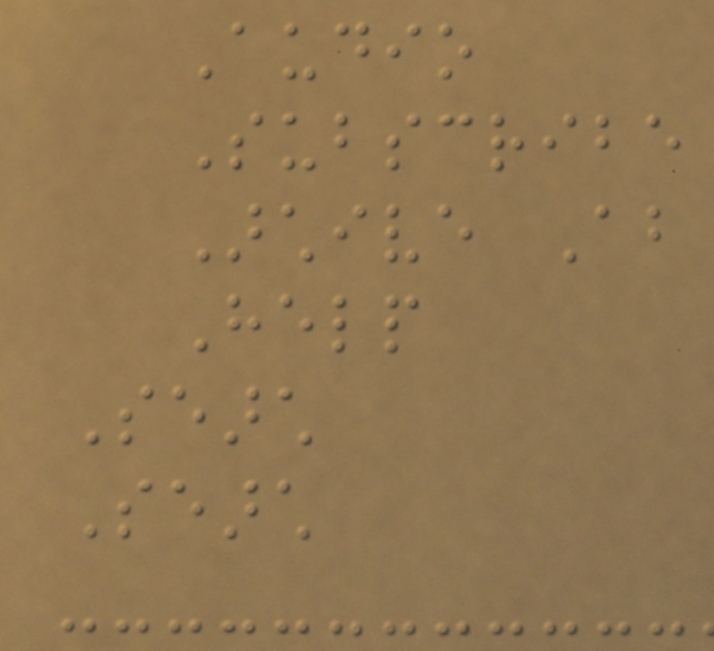Audio
Subscribe
Archive About
Help
Search
Search
